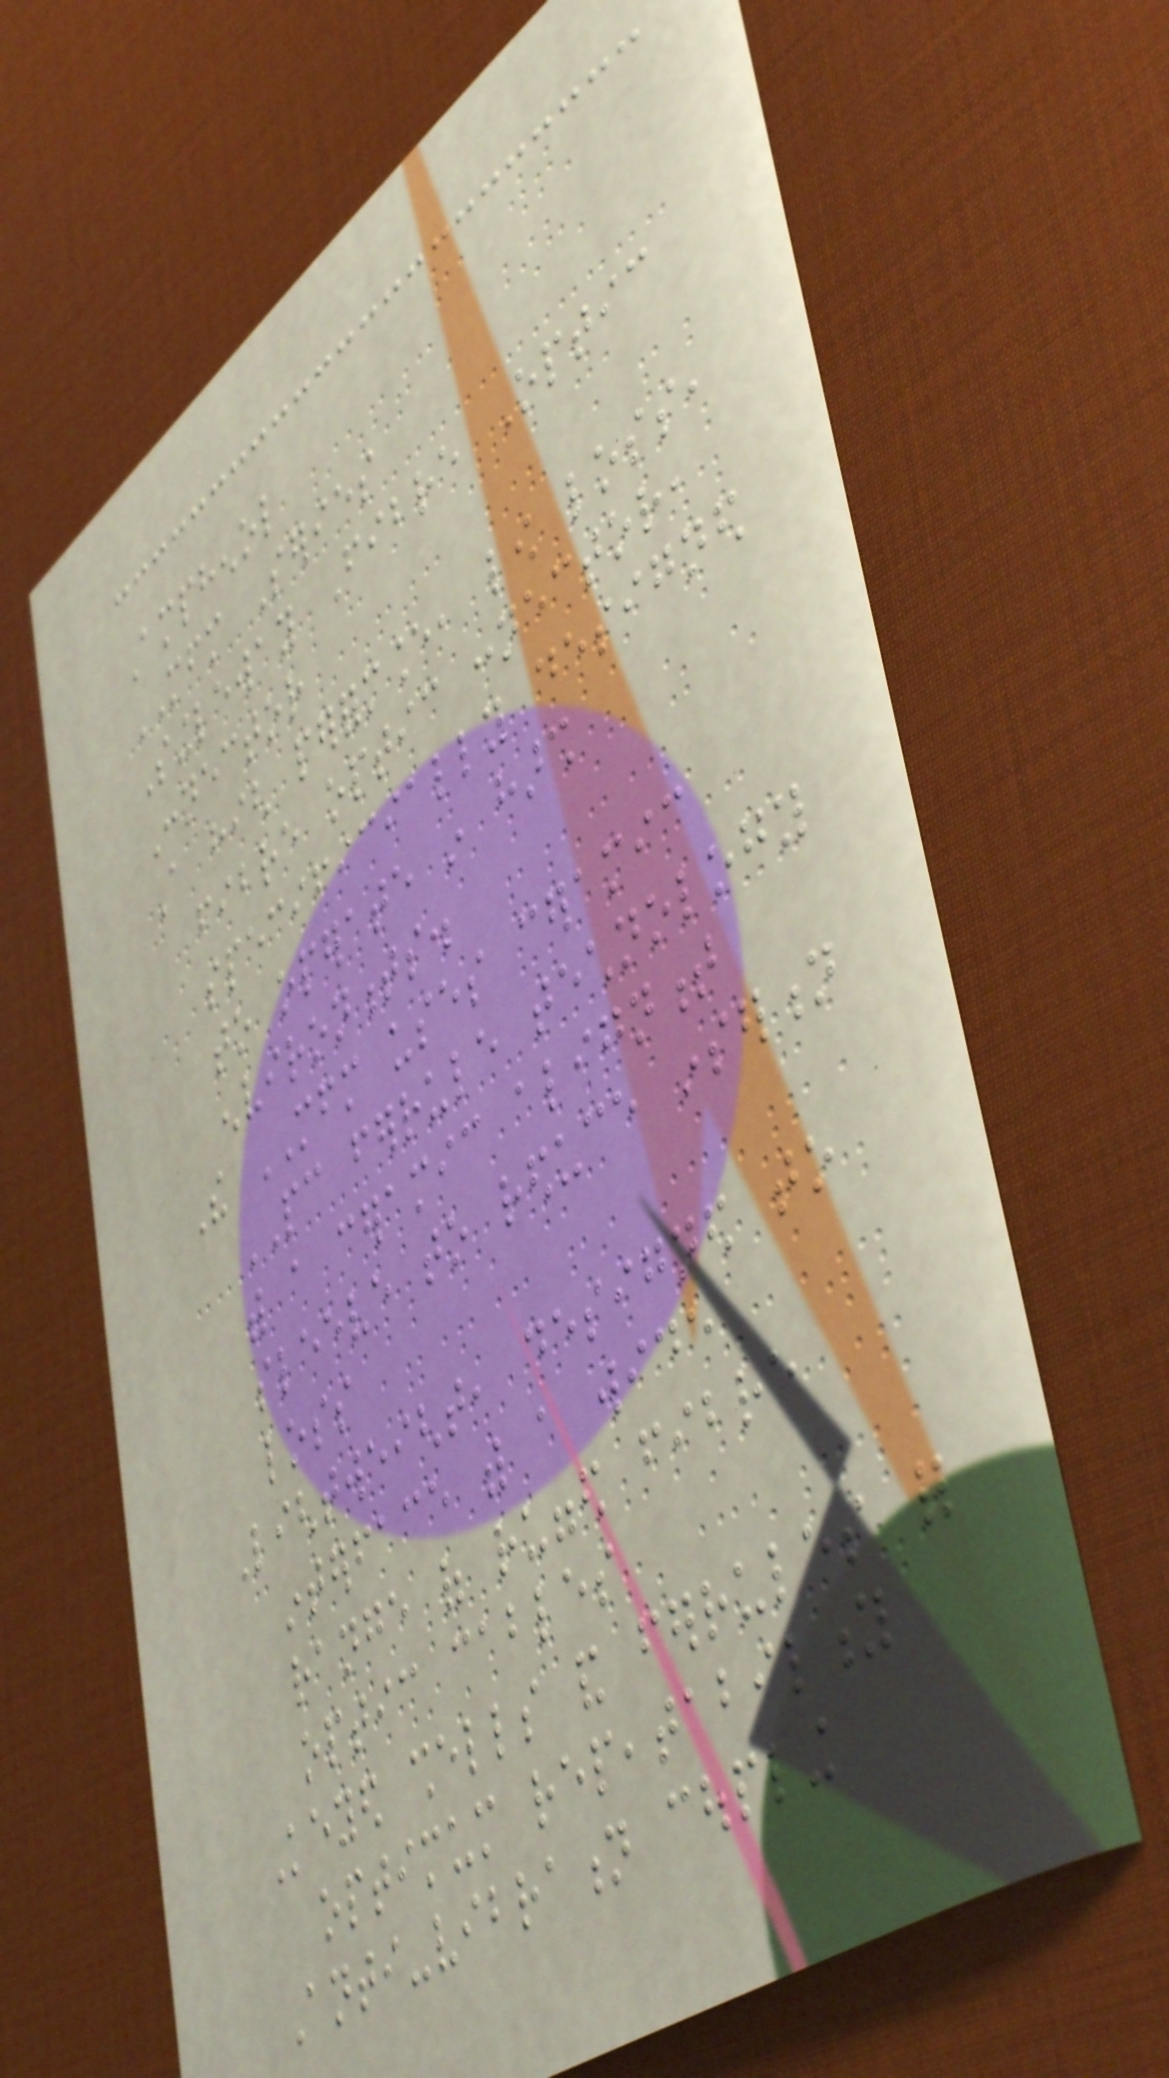Amphenol
MFM Series
Singleway Fibre Optic
Connector
A high performance, low loss,
fibre optic connector,
specificially designed
to operate in harsh
environments.
The MFM uses ceramic
PC ferrule technology
with a ceramic alignment
sleeve to reduce insertion
loss
Lightweight, designed to
interface with a wide
range of rugged fibre
optic cables
Keyed shells and ferrules for
optimum repeatability
Anti-vibration coupling
